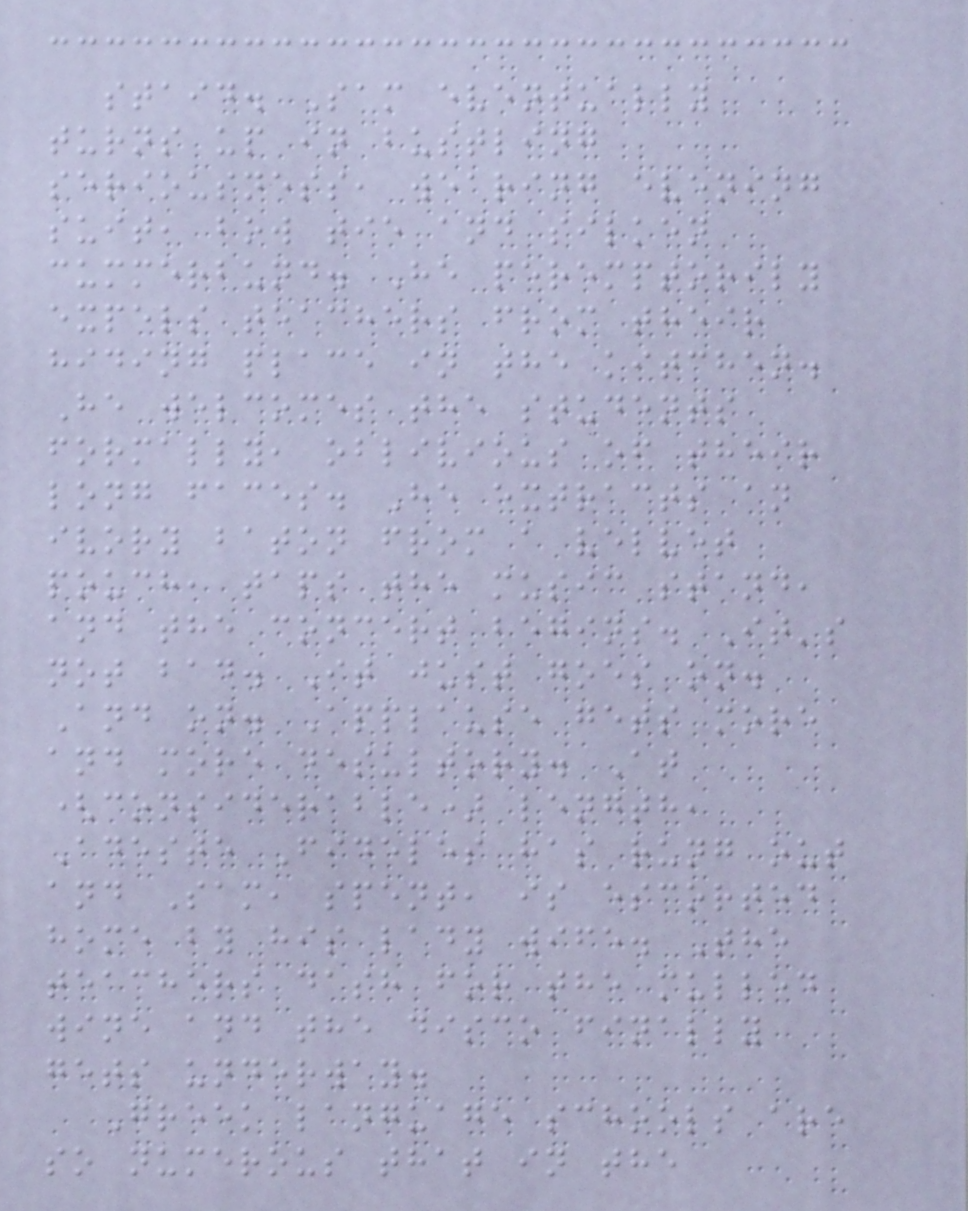staid. Sam eventually
turns up in bustling
seriousness, wearing evening
suit, bow tie and silken
cummerbund. He peremptorily
expels teachers from their
hiding place in the kitchen.
He welcomes the students
formally, oblivious of their
long faces. He extracts an
ivory baton from a velvet
pouch, taps the music stand,
and the concert begins. It's
not bad. It just goes on.
And on. Applause gets more
and more desultory. At
(considerable) length,
Adeste Fideles has rung out
and Sam, spent, is escorted
home by his lady wife. The
teachers dash for the mulled
wine and the disco finally
gets underway.
Greek language schools are
so numerous that in the
